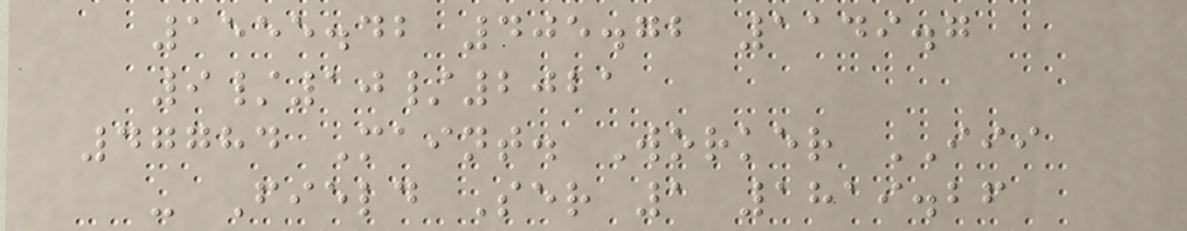1555.42 405.72 1149.7
9/10/2021
47784 Maint. Worker III
- Field Ser 1 1819.26
